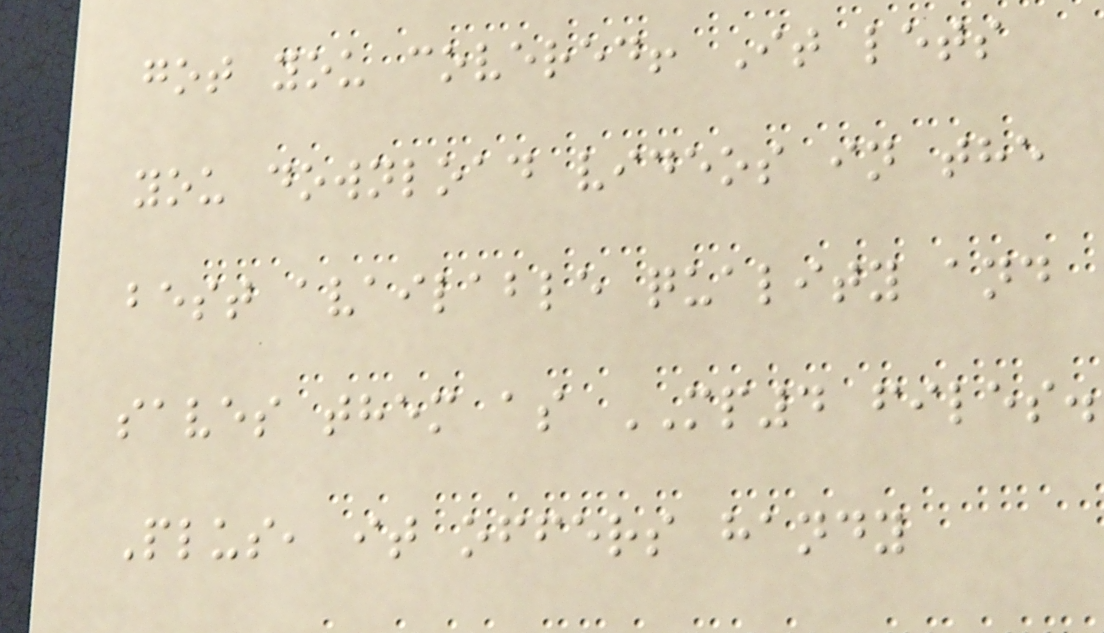got you covered! It lets
you download videos in the
best available quality and
saves them as MP4 files.
Plus, it offers handy
